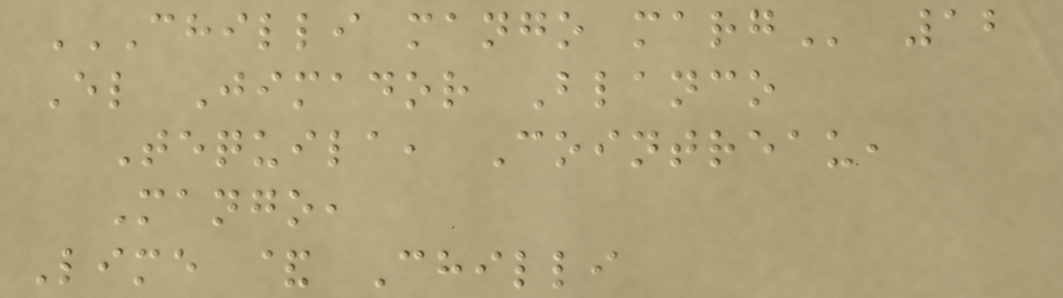CHILLI MANGO MARG 12
El Jimador Blanco
Tequila, Cointreau,
Mango,
Lime & Chilli
